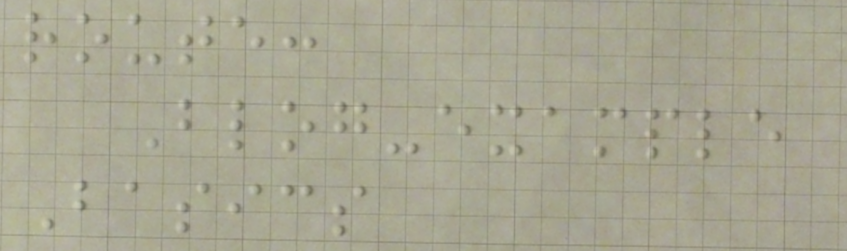route:
Blog-example
Basics
